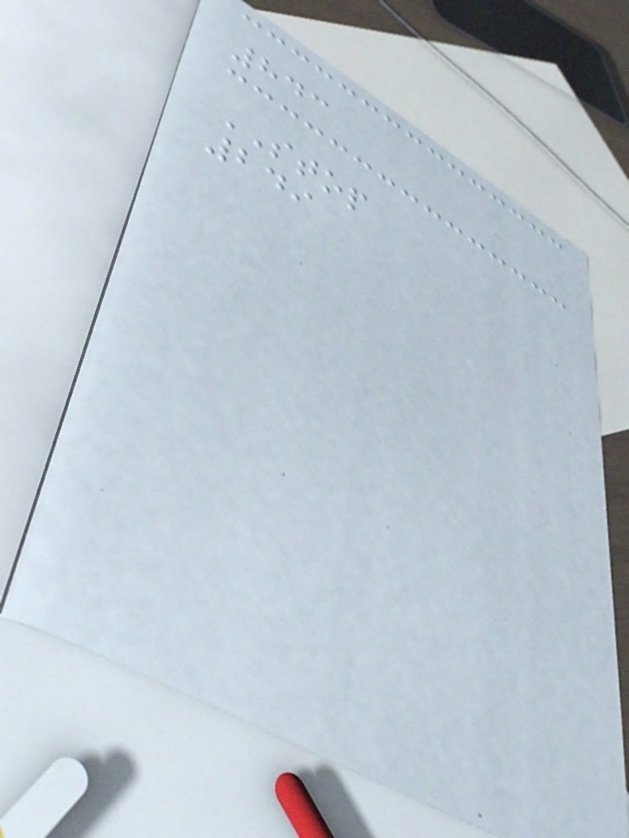843
STOP
249
